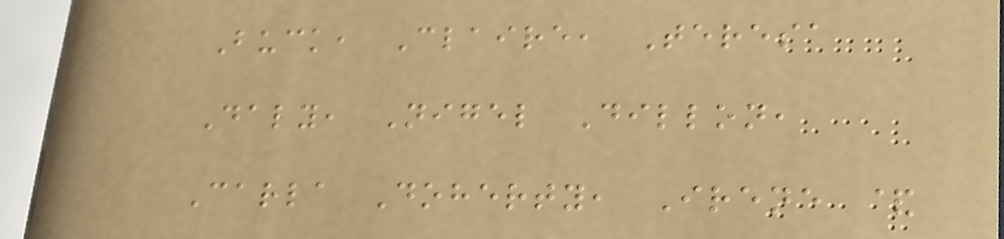Buck, Claire, Teresa
Daly, Nigel Dillon,
Carla Doherty, Irene &
